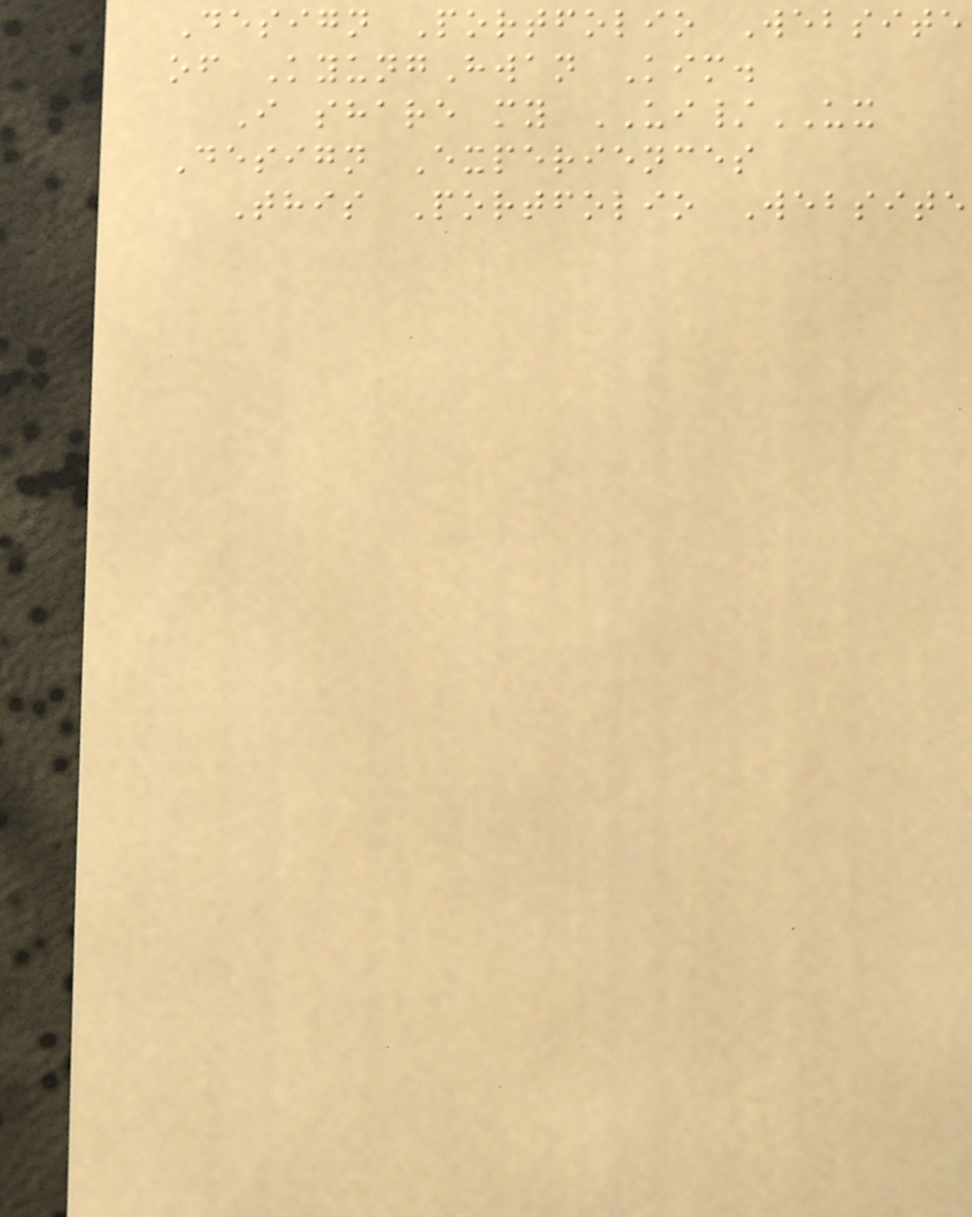Design Portfolio Website
of KyungHwan Kim.
I share my UI/UX
Design Experiences
This Portfolio Website
